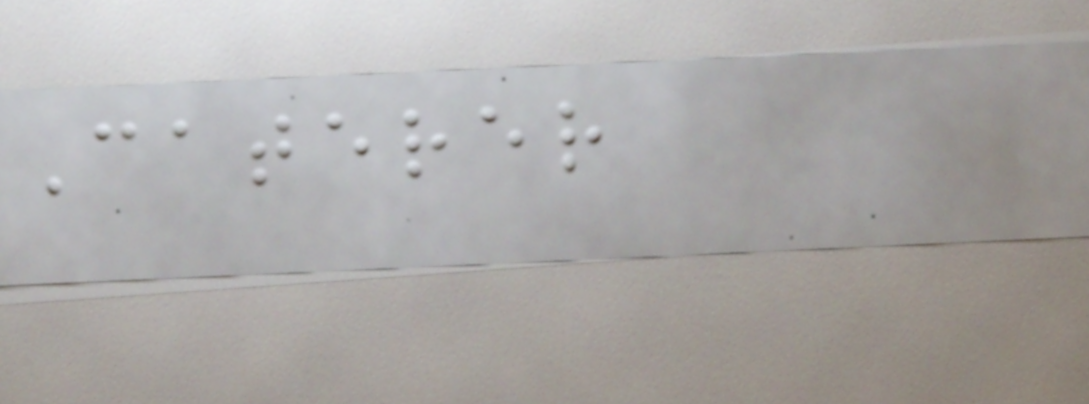Caterer
